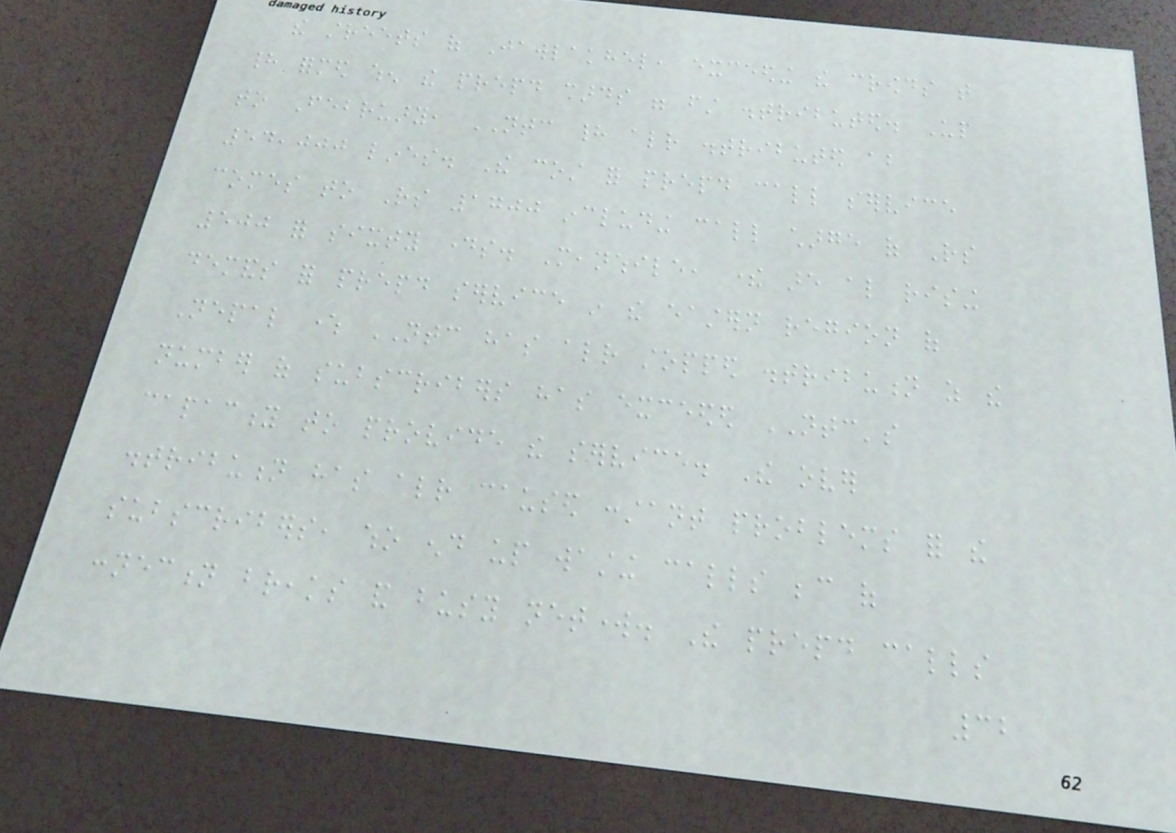the streets of Jawlakhel, exceeding the crowds that
had formed when the prepaid cards were first distributed. Up
to February, NTC had already distributed about
54,000 lines. The cost for prepaid call service
comes to Rs 1700 including call charge of Rs
500 for sixty days. Meanwhile, there are also rising
demands for prepaid service in the eastern region of
Nepal where NTC has already stopped distribution as the
number of subscribers has exceeded NTC's
capacity to provide the service. The over
distribution has already caused constant problems for the
subscribers, who end up wasting calls because of
connection breaks and busy network. The prepaid calls
32
